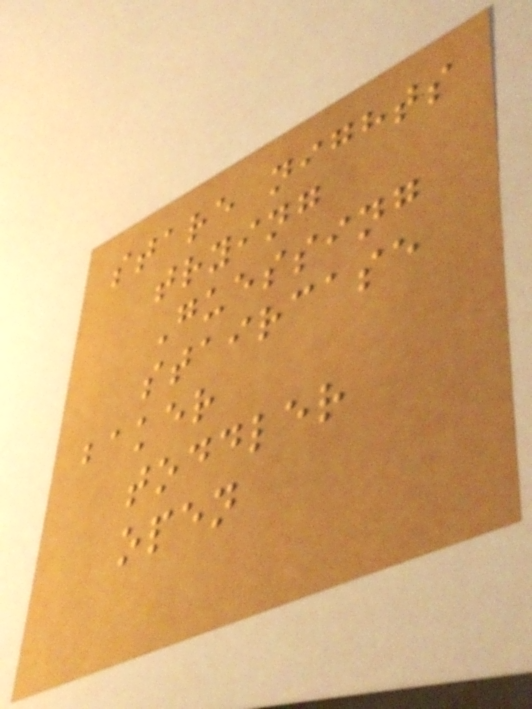stare nights
trying
Guessing
staircase
baker
toddler
open
